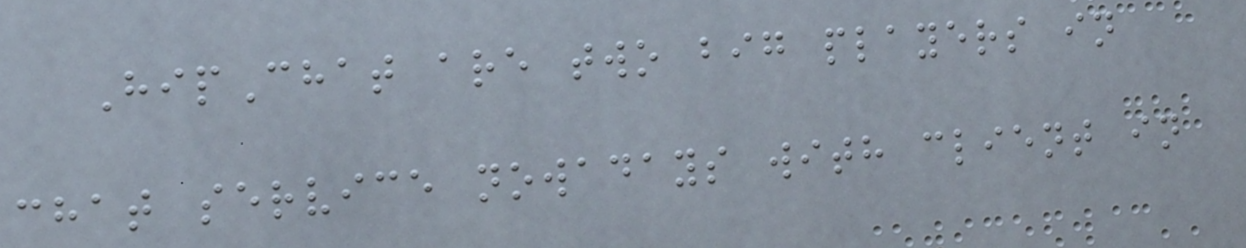HipChat are two big players in
chat service nowadays with client in
